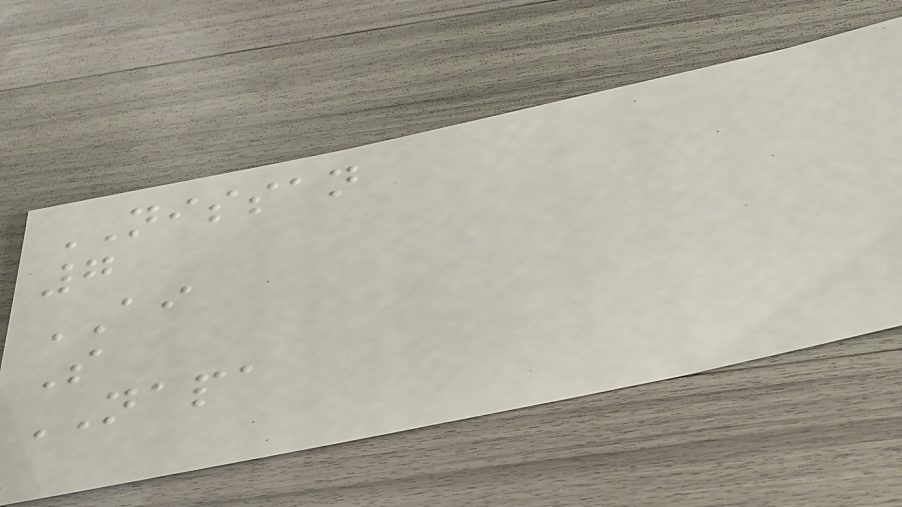NISSAN
7
AI
S
NAPA
